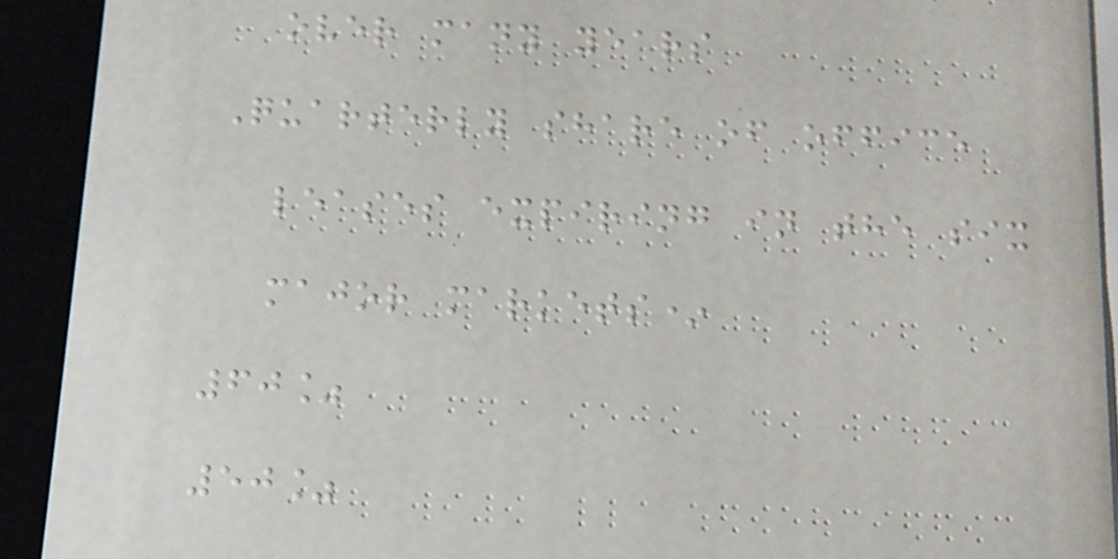over many years
Quarterly share of office
leases expiring in the six
major markets*
60%
50%
